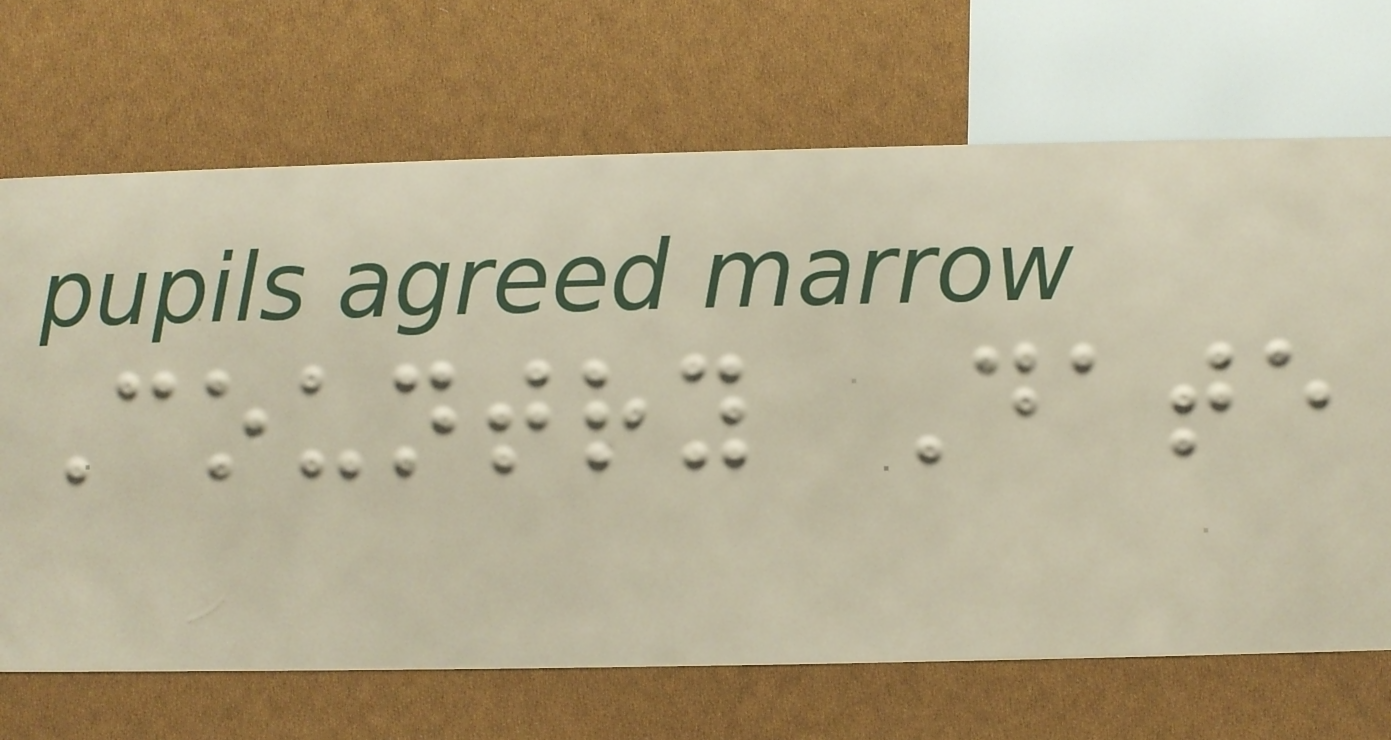Country Date
